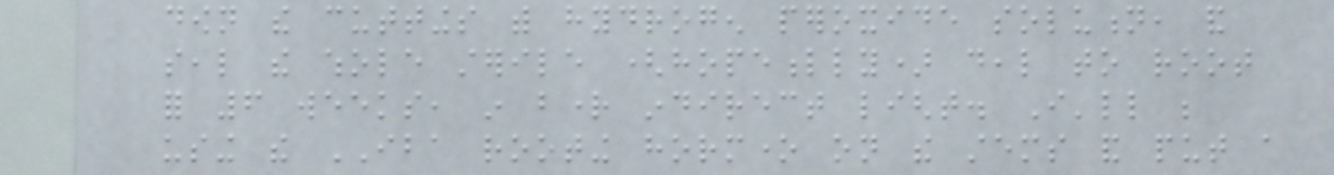down the cuttings with hydrogen peroxide solution, and
seal the whole sterile (hopefully) deal to root
for 6 weeks, in bright indirect light. I'll be
using the IBA rooting hormone on the stems and put a
